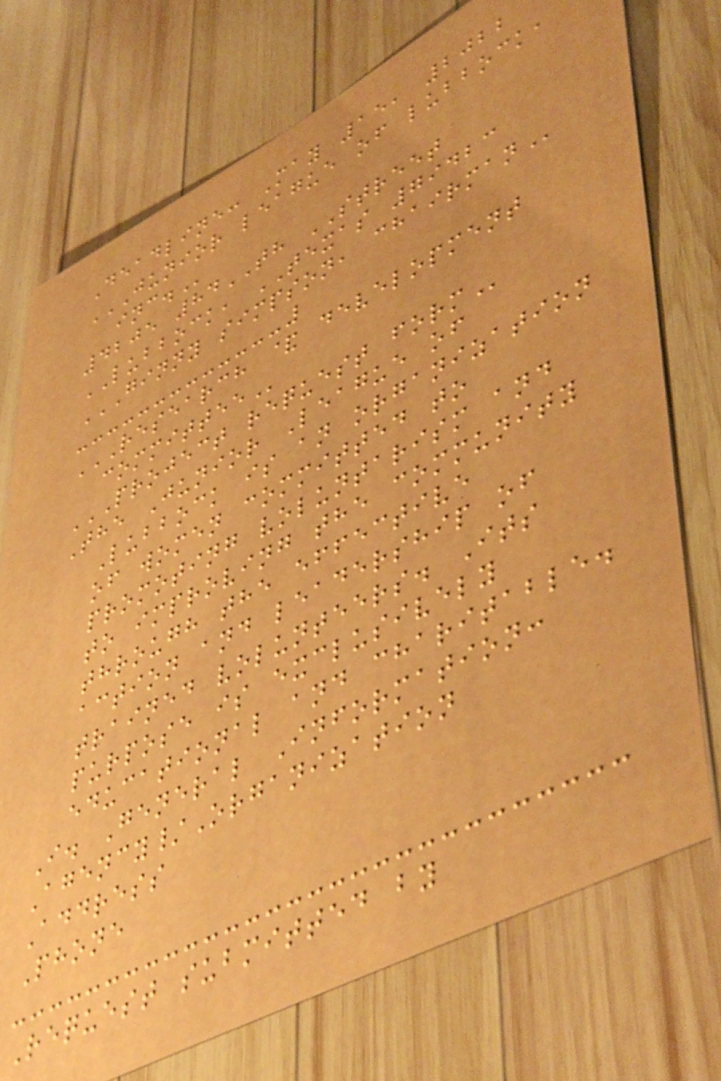Deadline: May 15, 2022
JUNIOR LEAGUE OF LUBBOCK,
INC.
4205 84TH STREET
LUBBOCK, TEXAS 79423
GINNY SIMPSON, CHAIRMAN
RESEARCH & DEVELOPMENT
COMMITTEE
PROJECT REQUEST FORM
The Junior League of
Lubbock is an organization
of women committed to
promoting voluntarism and
to improving the community
through the effective
action and leadership of
trained volunteers. Its
purpose is exclusively
educational and charitable.
I. General Information:
Agency/Organization
Address
Phone
Request submitted by
